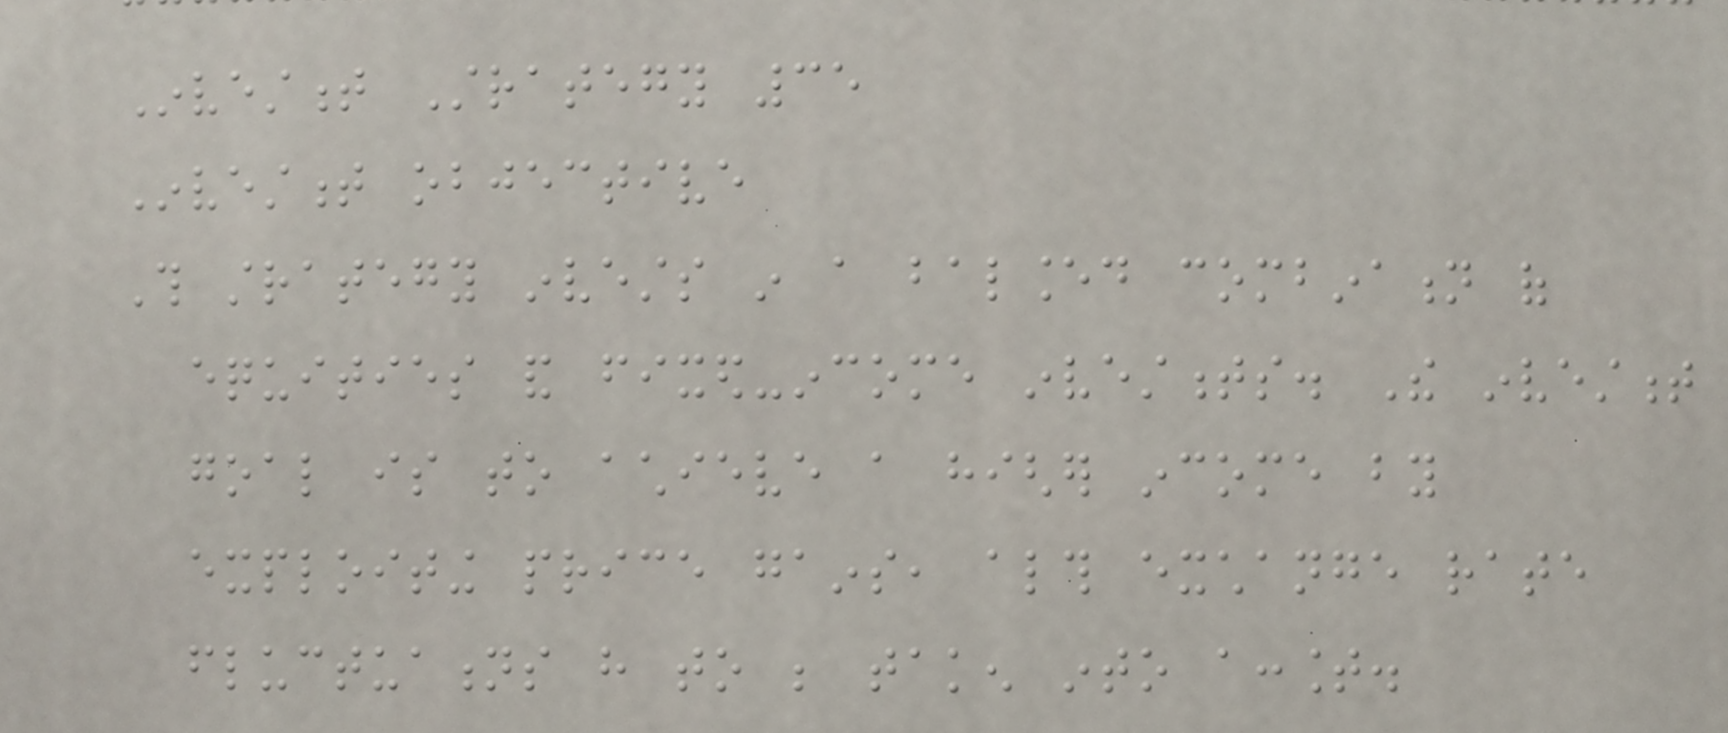Investment Strategy 35
Investment objective
This strategy invests in a balanced combination of
equities and fixed-income investments. The investment
goal is to achieve a higher income by
exploiting price gains, although exchange rate
fluctuations have to be taken into account.
